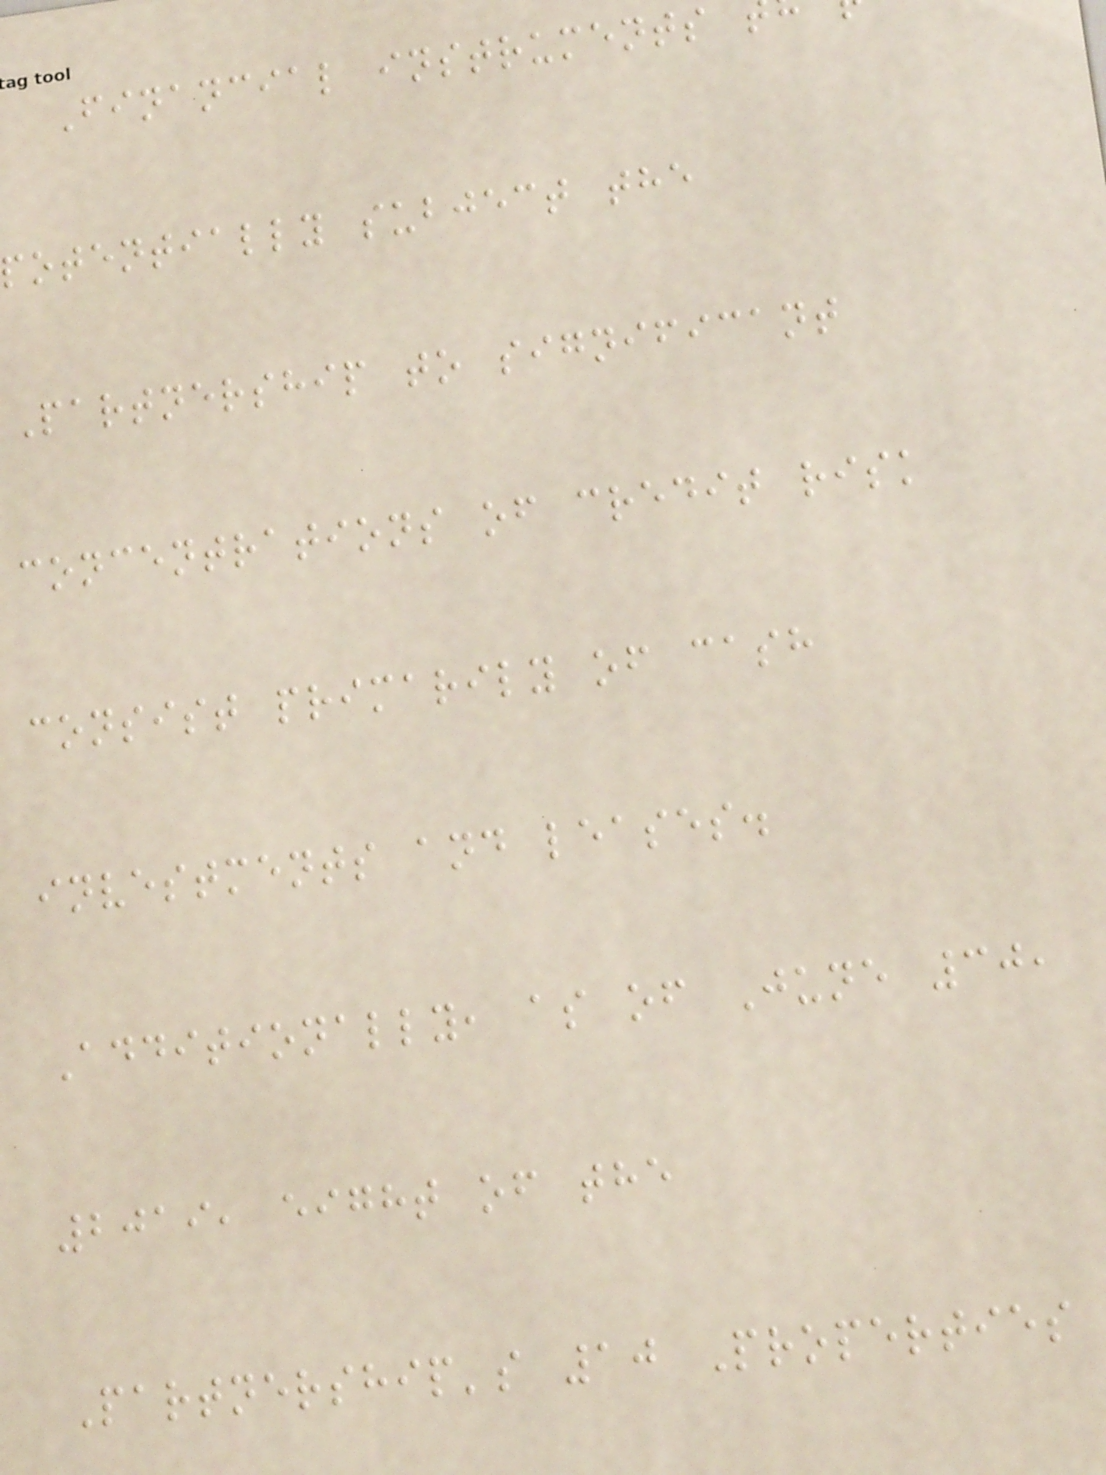Financial instruments
potentially subject the
Partnership to significant
concentrations of credit risk
consist primarily of cash
investments and leases.
Additionally, as of June 30,
2019, eight of the
Partnership's 10 Properties
